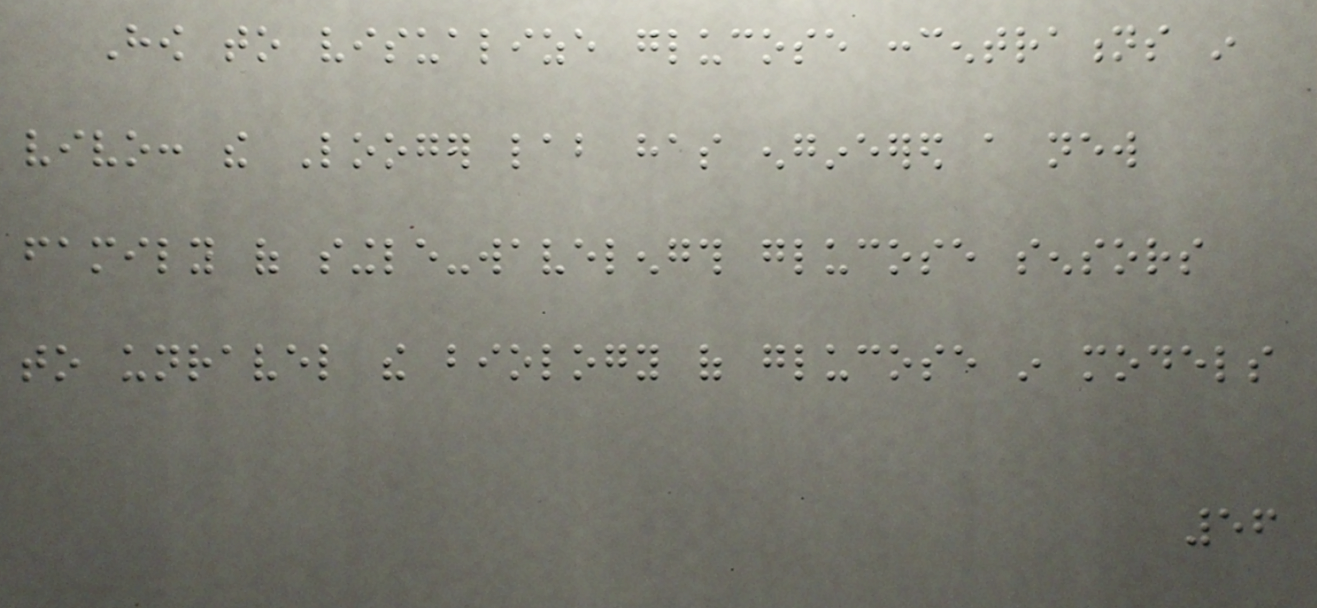How to visualize glucose concentrations in
vivo: the Looger lab has engineered a new
family of single-wavelength glucose sensors
to unravel the biology of glucose in models
56
